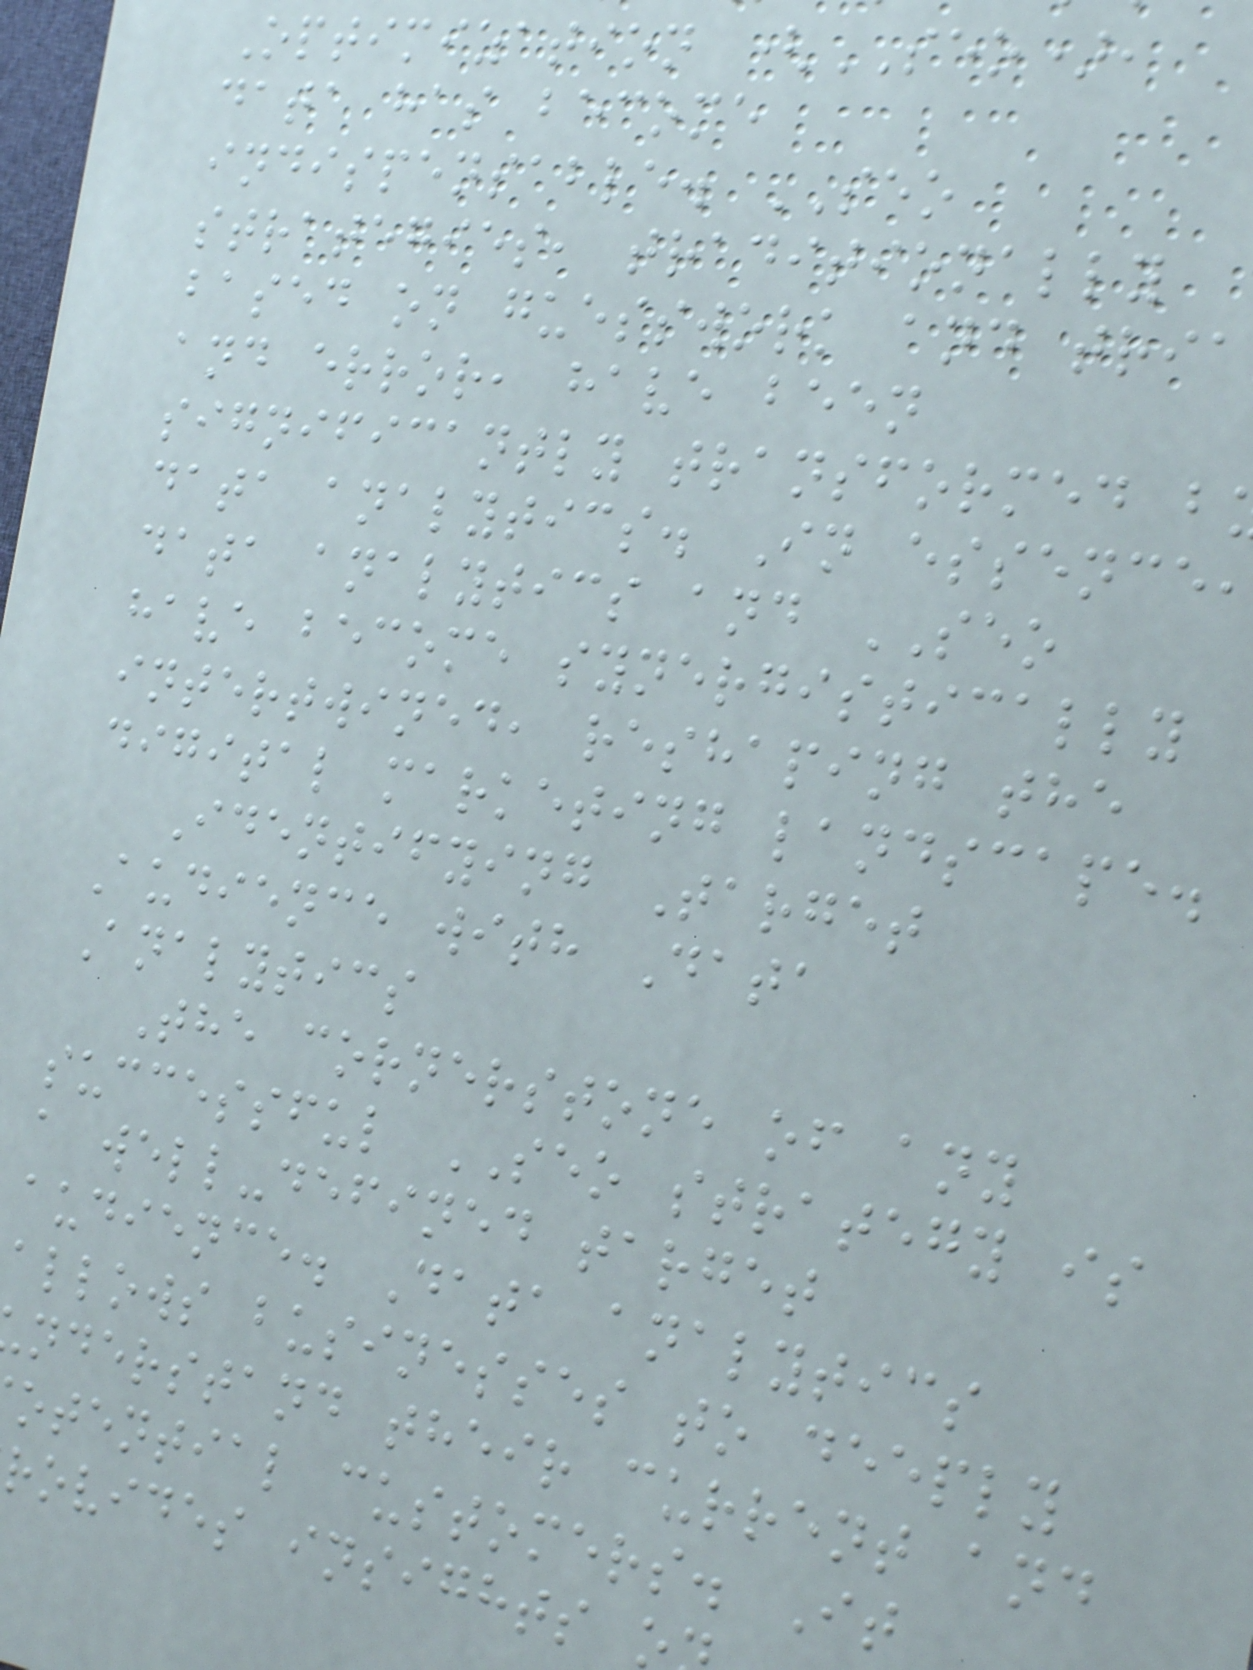Optimization (SEO),
data has become
indispensable. SEO
strategies, traditionally
based on guesswork and tria
and error, have been
significantly transformed b
data analytics. In essence
data analytics and SEO
have become synergistically
intertwined, reshaping the
digital marketing landscape.
Identifying Target
Audience with Data
Analytics
The cornerstone of any
successful SEO strategy is
a well-defined target
audience. Data analytics
allows businesses to deeply
nderstand their current and
otential customers. It
rovides insights
